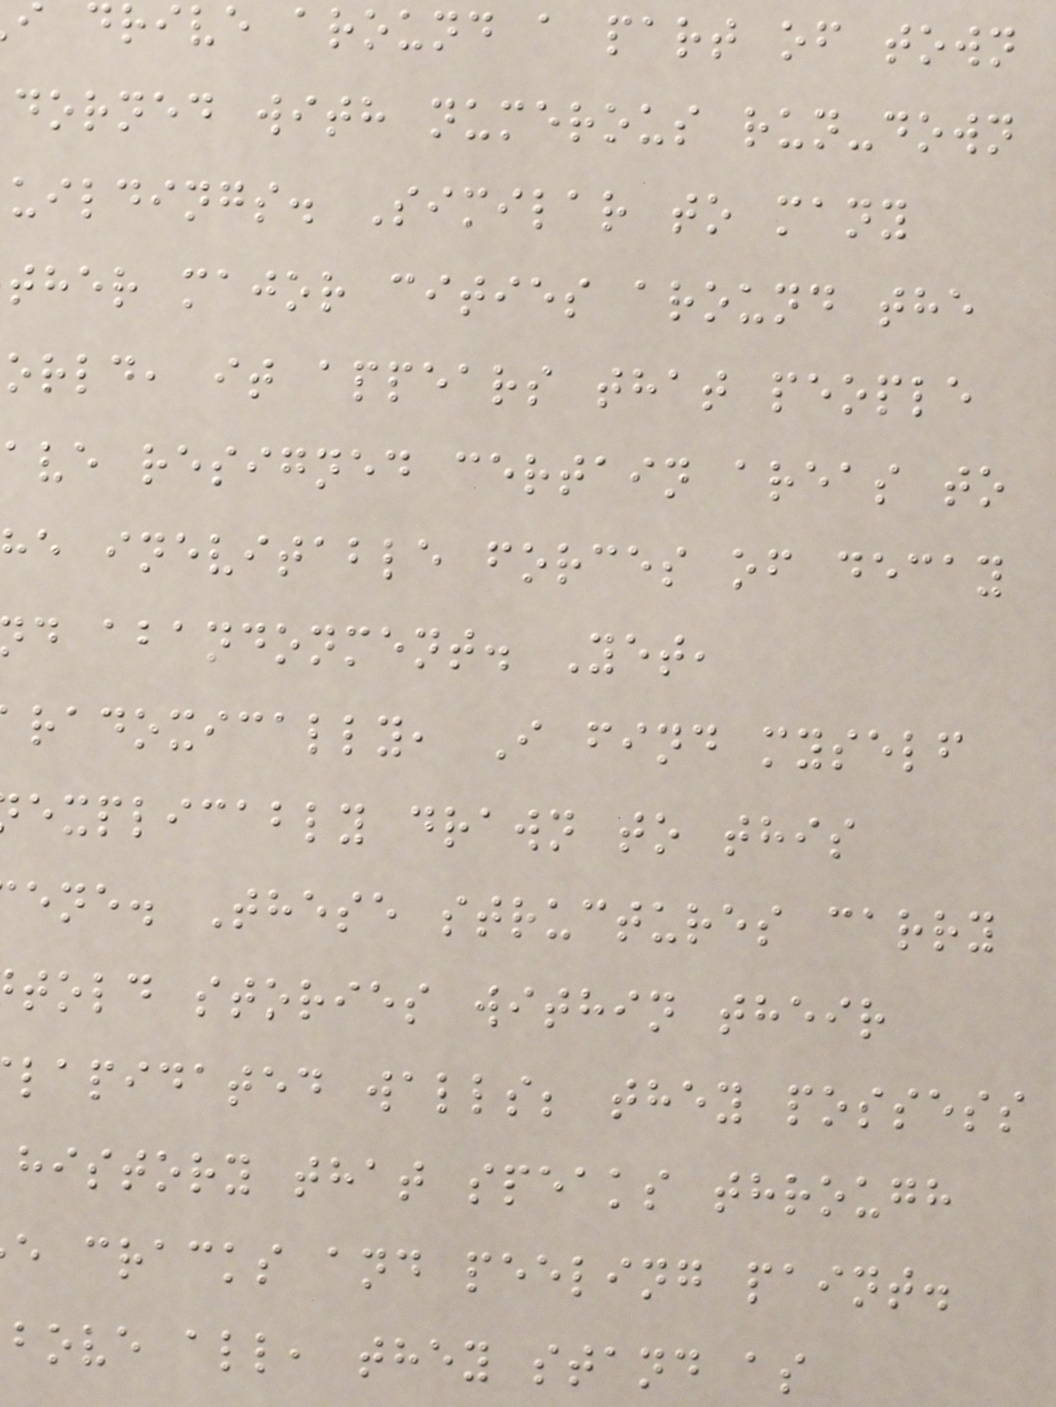drive around a part of town
dorned with numerous run-down
uildings. Similar to many
ther major cities around the
orld, it appears that people
ave resigned certain areas to
he inevitable forces of decay
d abandonment. Yet,
radoxically, I find myself
explicably drawn to this
ene. These structures carry
told stories within their
lapidated walls; they possess
history that speaks through
e cracks and peeling paint.
bove all, they stand as
